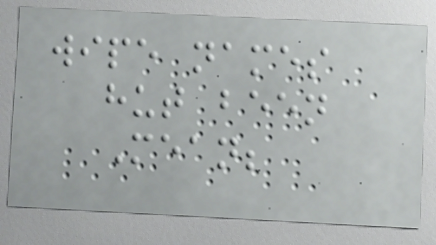wipe names
hut been
Mean;
